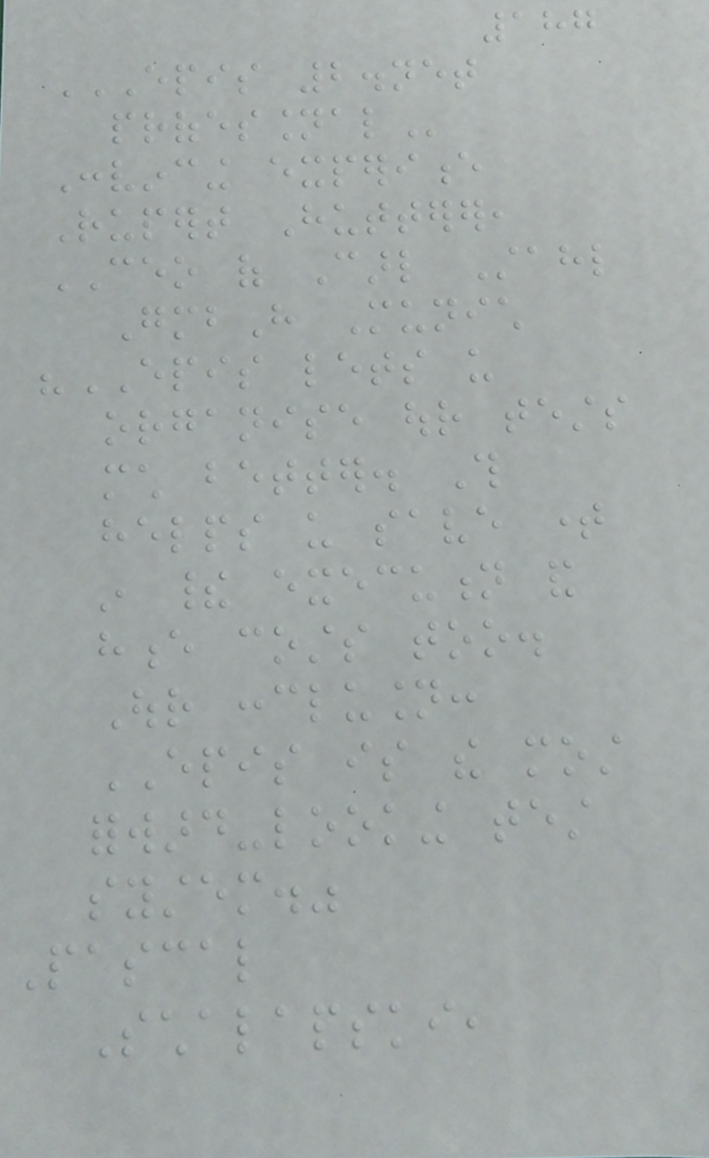187
EPIS 2.NET
PROFESSIONAL
Convincing experience
Rupert Hutterer,
CEO of Carl Stahl
GmbH Munich
"EPIS lets us
organise our tests
much better. This
helps us save time
in their execution and
hence costs too.
Our conclusion:
EPIS is the most
forward-looking test
system."
Pascal
Schalapski,
